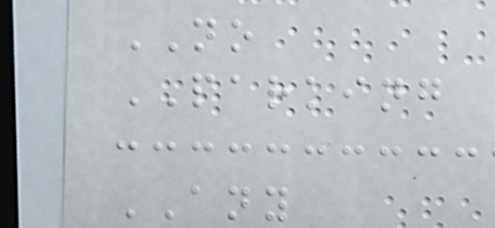NO
PARKING
ANY
